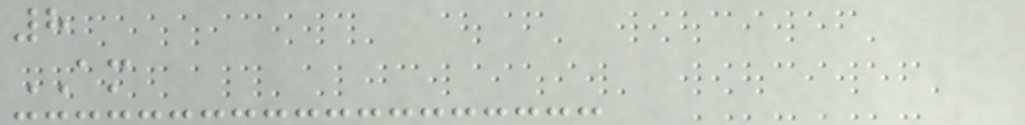8
AM
